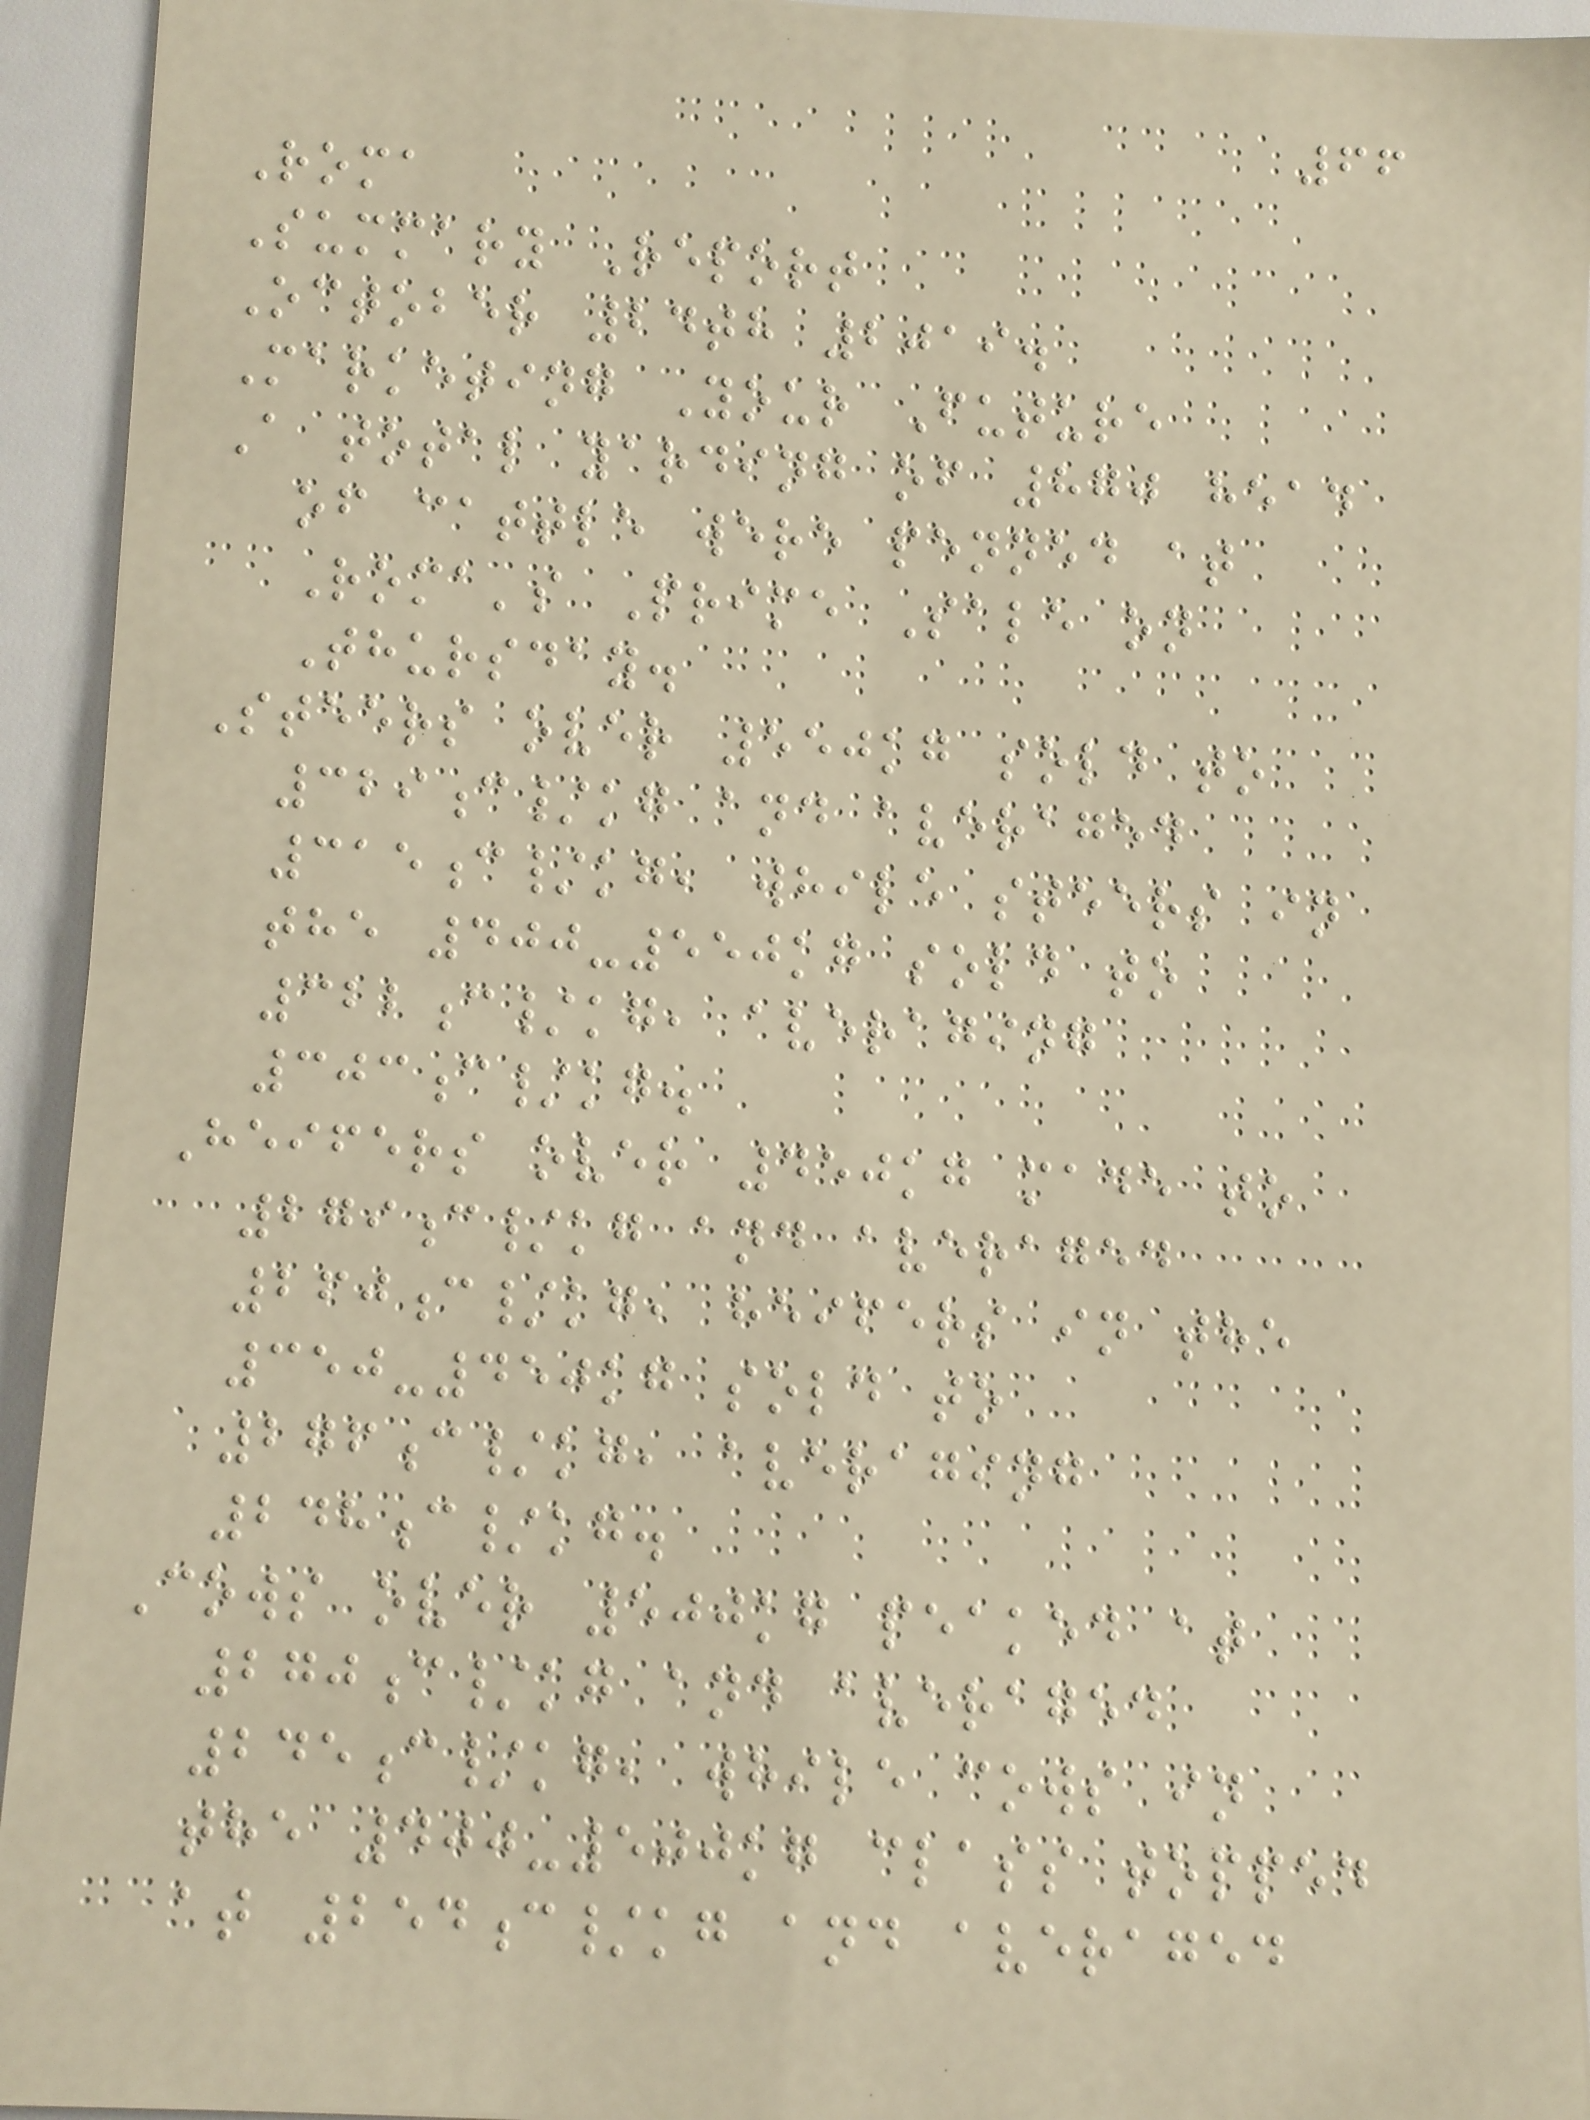66
Roma
Summary Report
October 24th 2019.
Marketing Your Future
A total yarding of 870 head
of cattle were penned at
Roma's Prime Sale on
Thursday.
Steers over 550kg sold to
329c/kg and averaged
315c/kg, while steers in
the 400-550kg sold to
322c/kg, averaging
303c/kg.
Heifers over 450kg made to
279c/kg and averaged
260c/kg, heifers in the
350-450kg sold to
276c/kg, averaging
248c/kg.
Cows over 500kg peaked at
270c/kg and averaged
245c/kg, while cows in
the 400-500kg class topped
at 254c/kg and averaged
